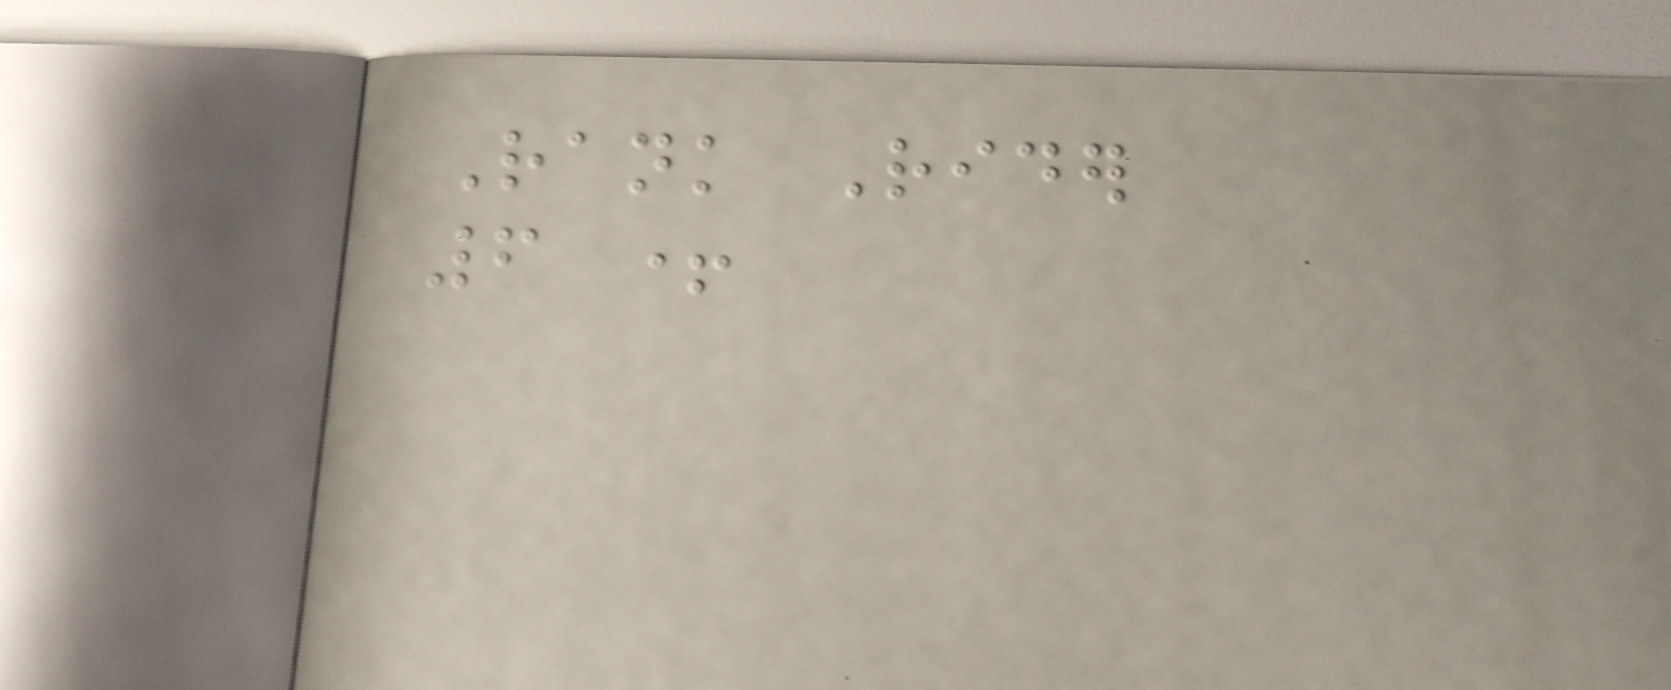Rank Rider
6 +
